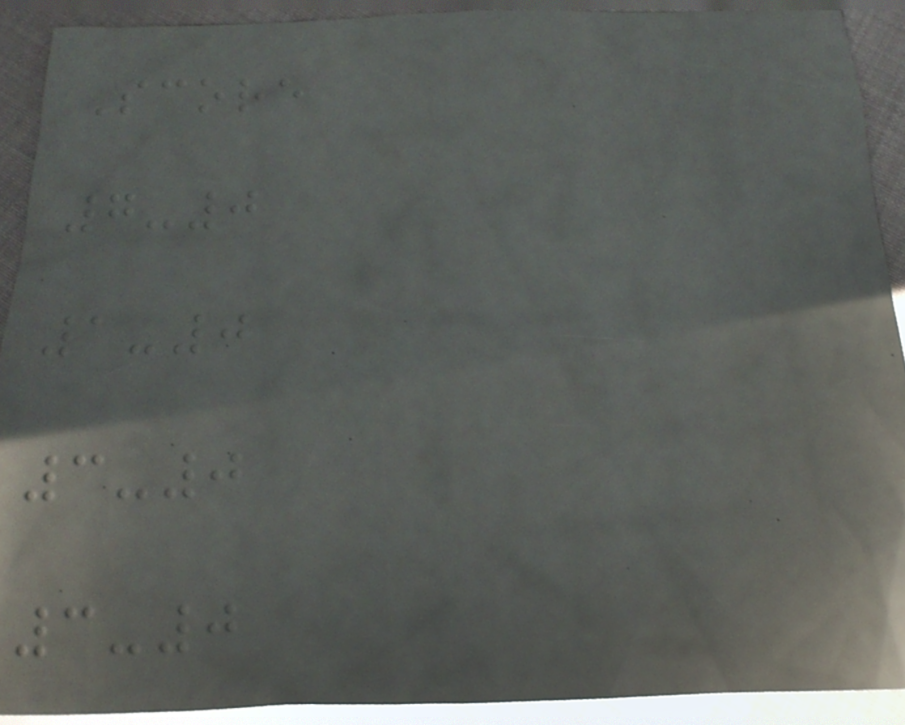Score
7-0
1-0
3-0
3-0
